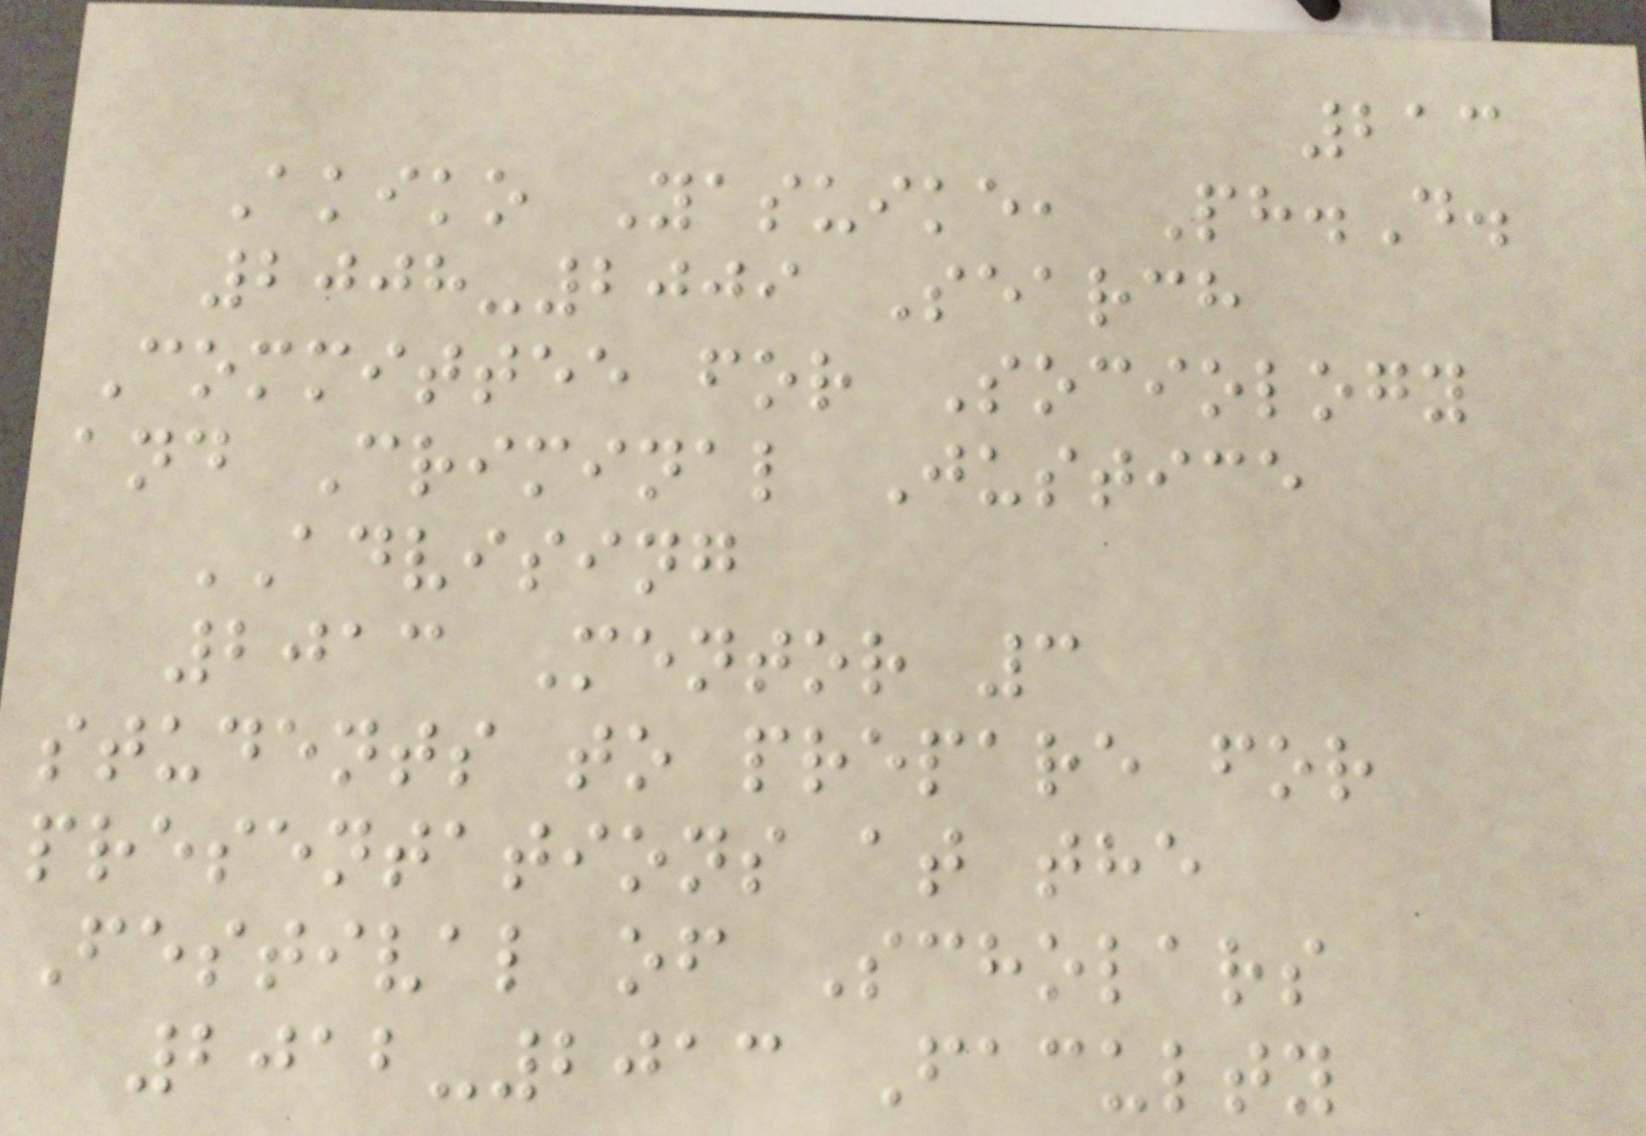213
Akiko Yasuike, Ph.D.
2008-2009 Search
Committee for Sociology
and Criminal Justice
ADVISING
2013 Mentor 3
students to prepare for
presentations at the
Festival of Scholars
2012-2013 Faculty
